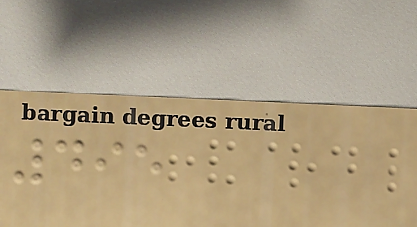495
